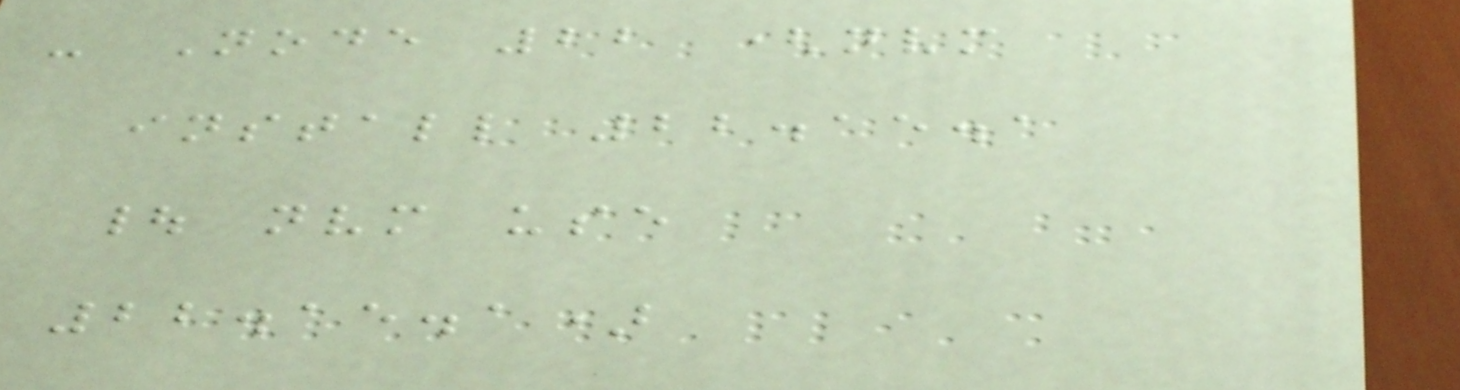- Node 22 (nvm
install 22.15.1
| nvm use
22.15.1)
